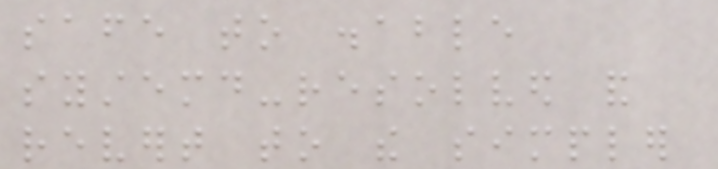safe to disable
systemd-resolved and
revert to the simpler
